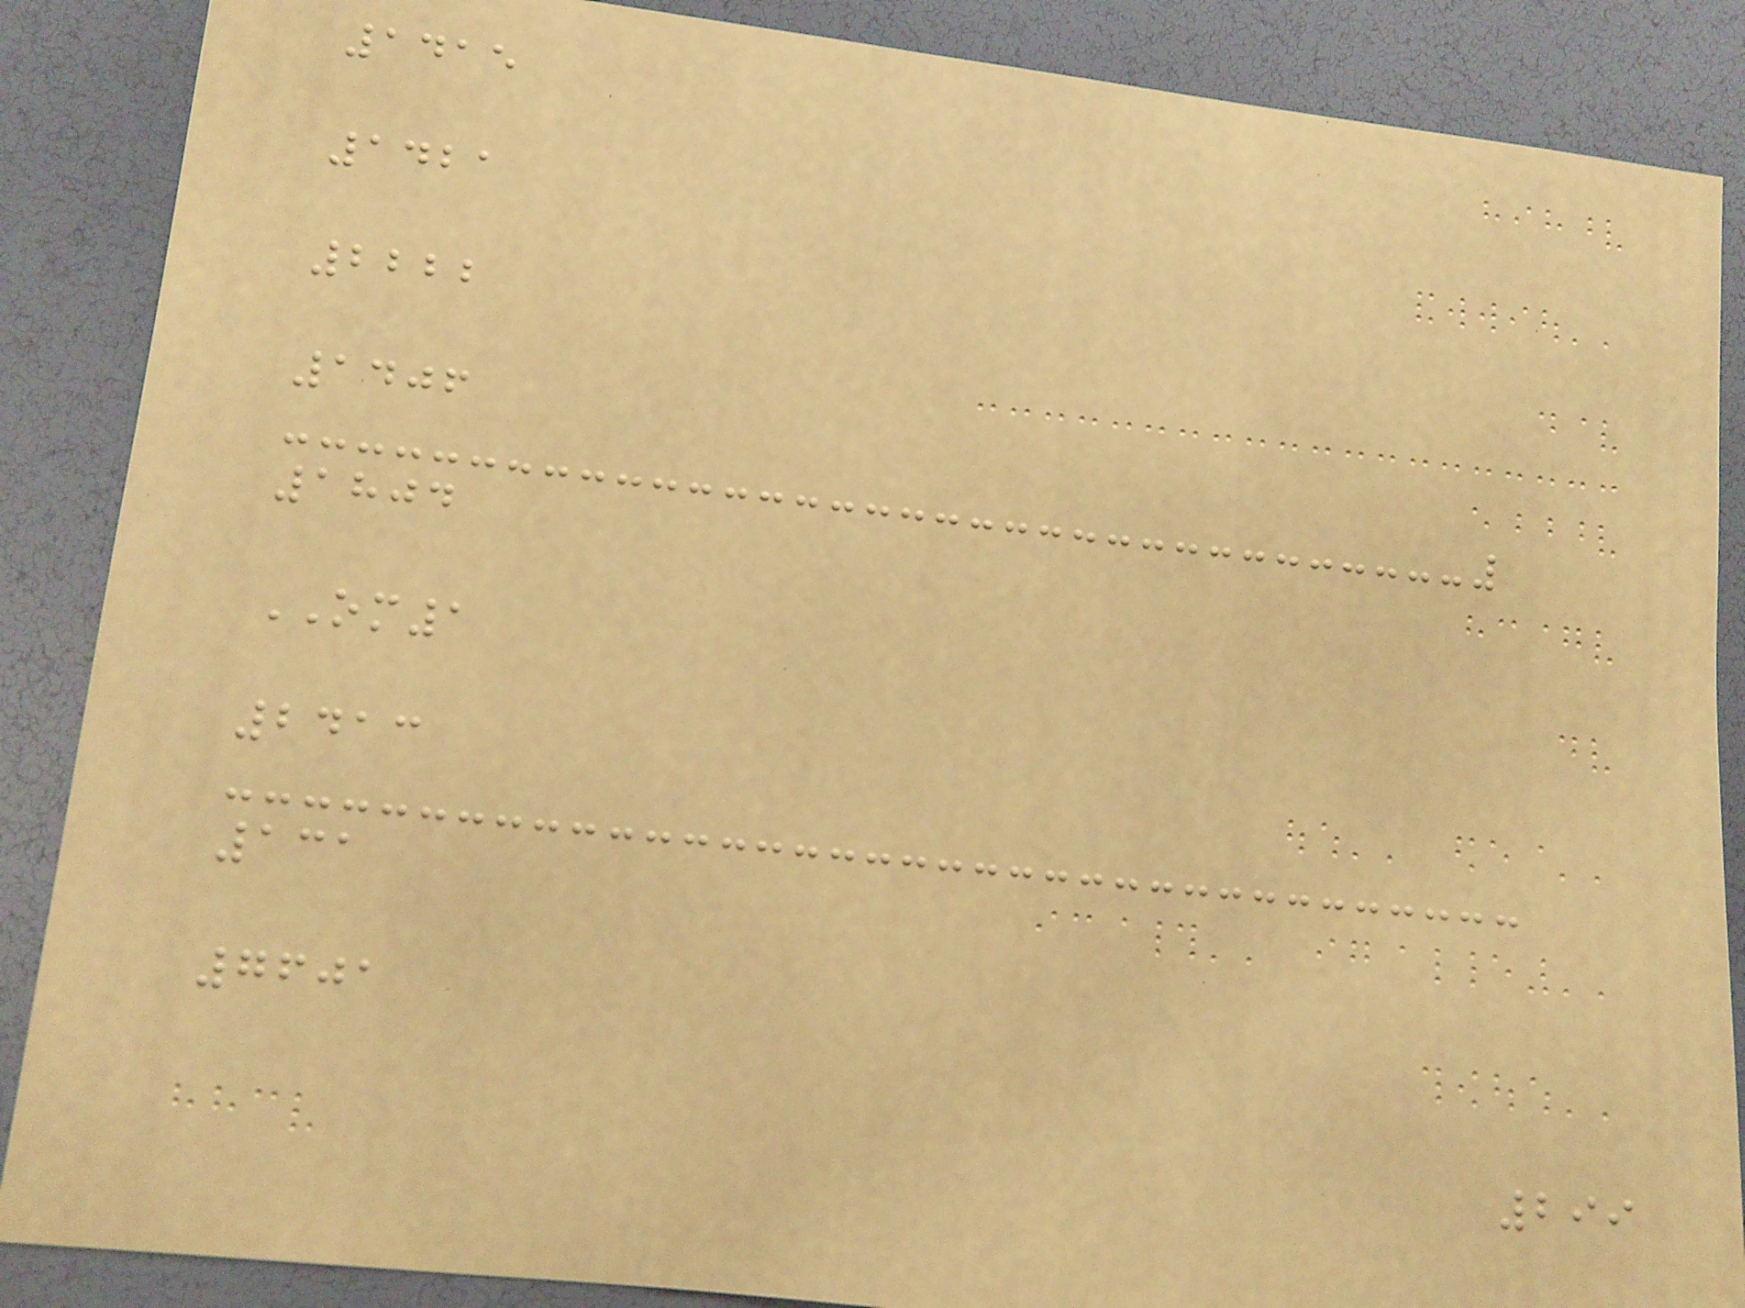1415
1421
2222
1406
1804
OM1
2413
131
7601
299
